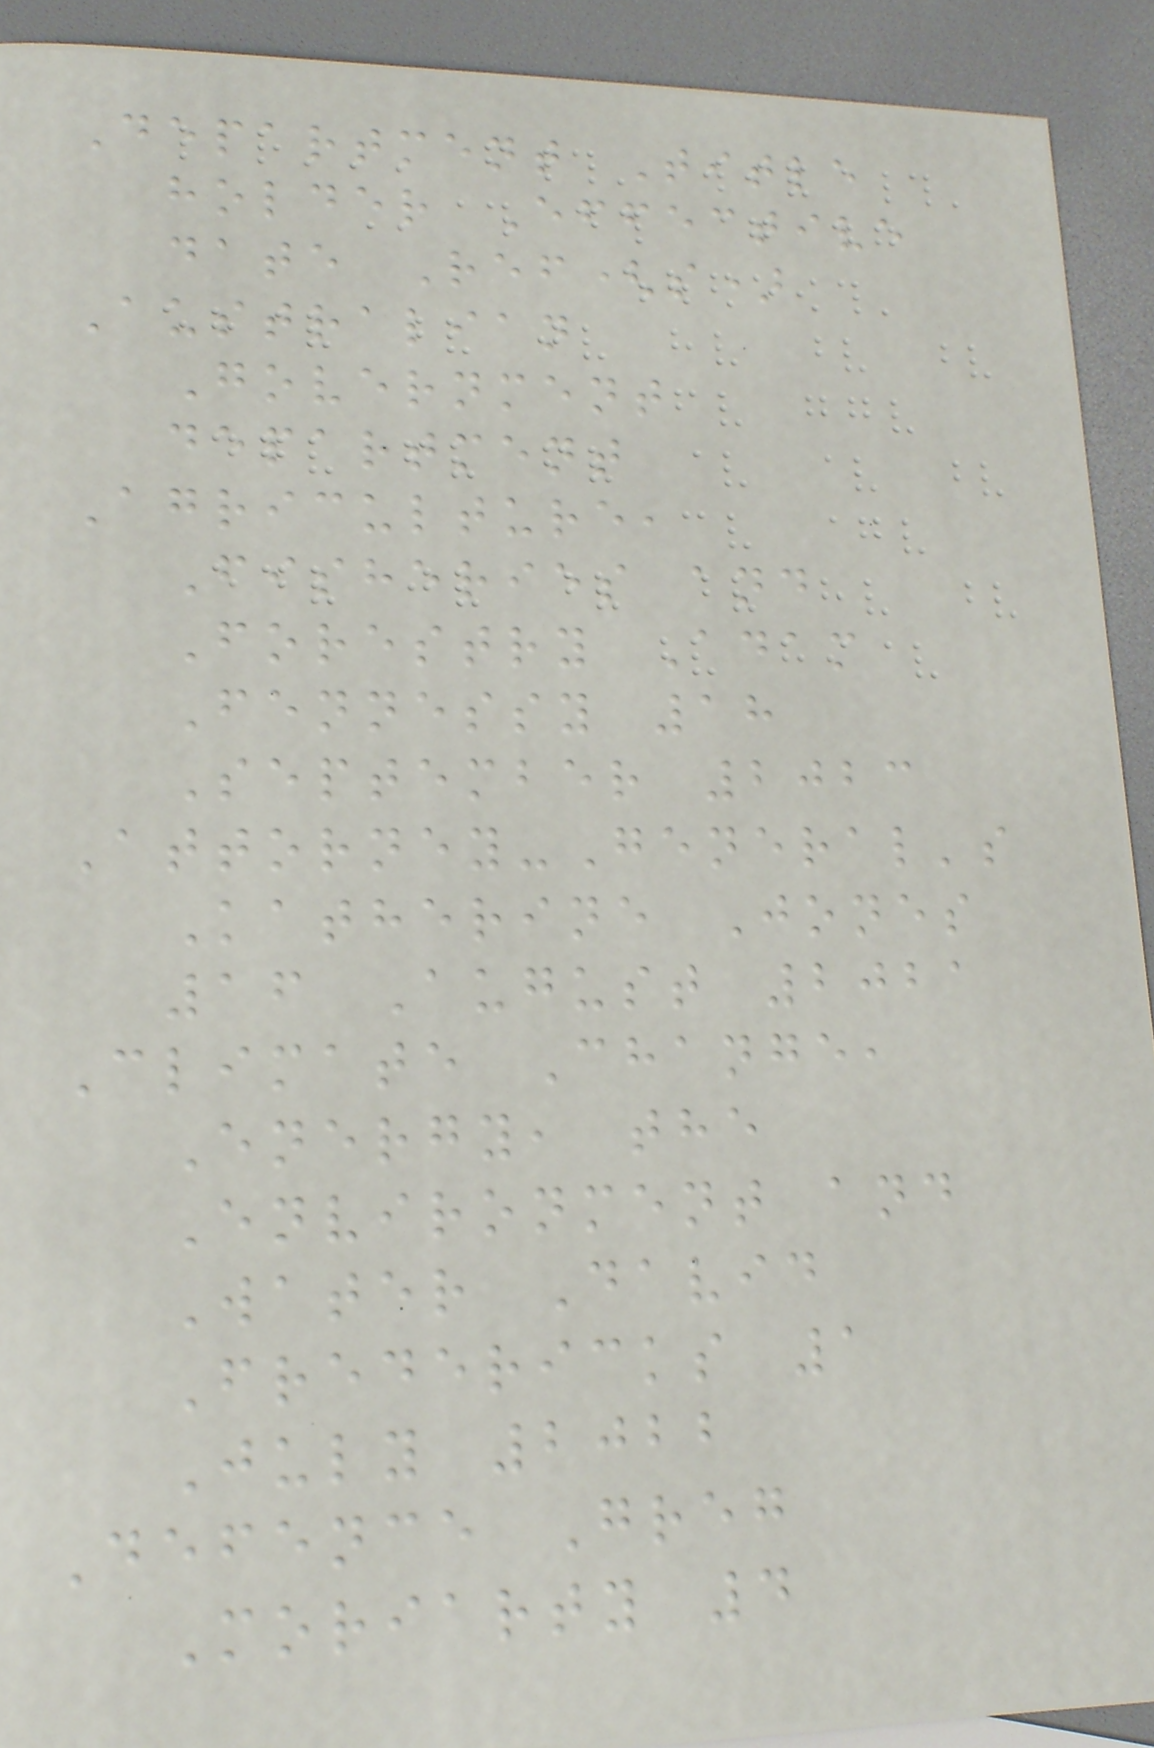Department Title
holder Effective
date Ref(s)
Australian
Government
department
Agriculture,
Fisheries and
Forestry Adam
Fennessy 18
September 2023
Attorney-General's
Katherine Jones
16 August 2021
Climate Change,
Energy, the
Environment and
Water David
Fredericks 1
July 2022
Defence Greg
Moriarty 4
